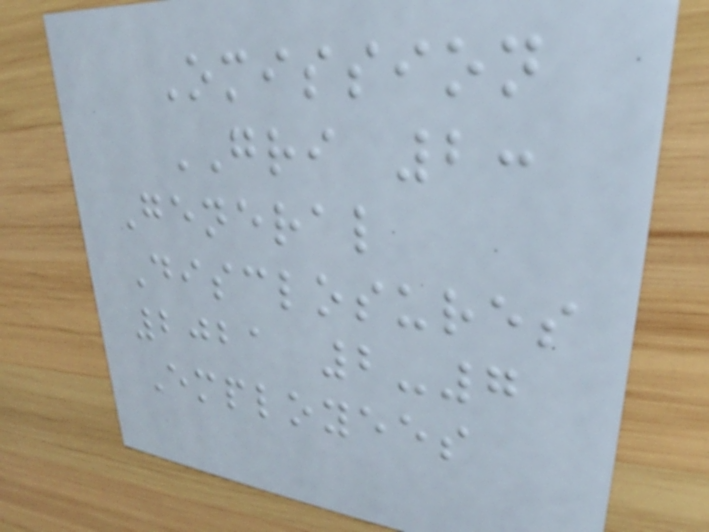Omission
GRI 2:
General
Disclosures
2021 2-7
Employees
